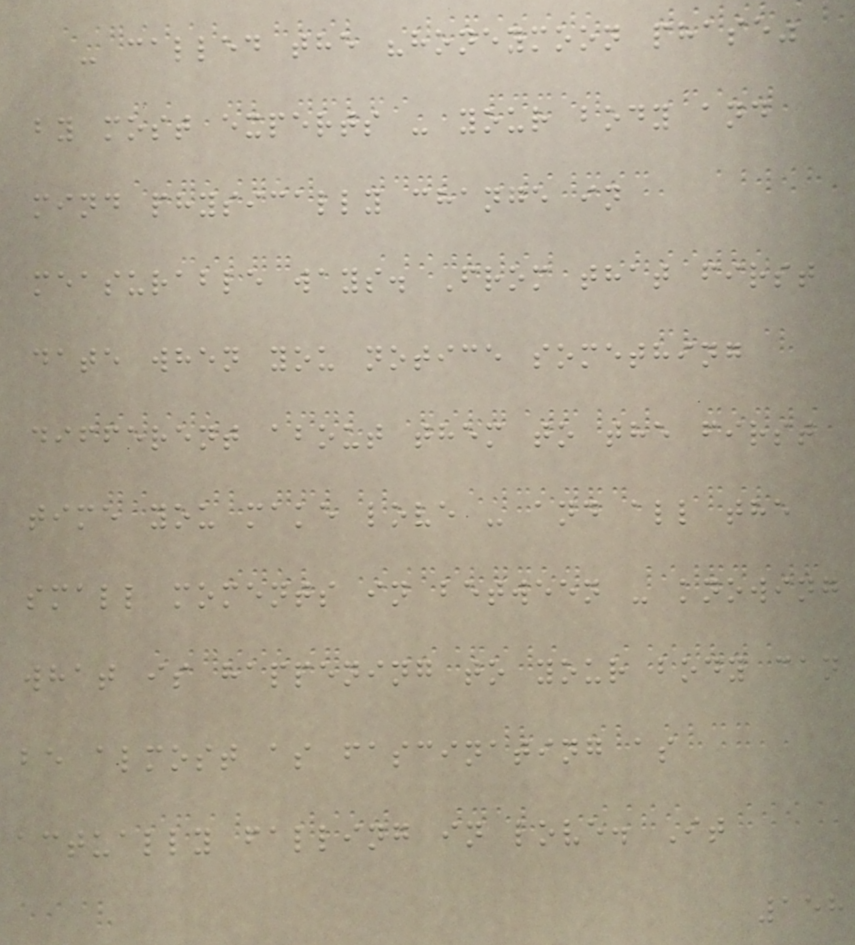- called the "honeymoon phase"
by most experts - your body and
mind physically change in
measurable ways. From that first
date when you notice something
different about them to the first
time you make love - and all the
small moments in between - knowing
what is happening to your body can
be almost as fascinating as
actually falling in love. It
158
